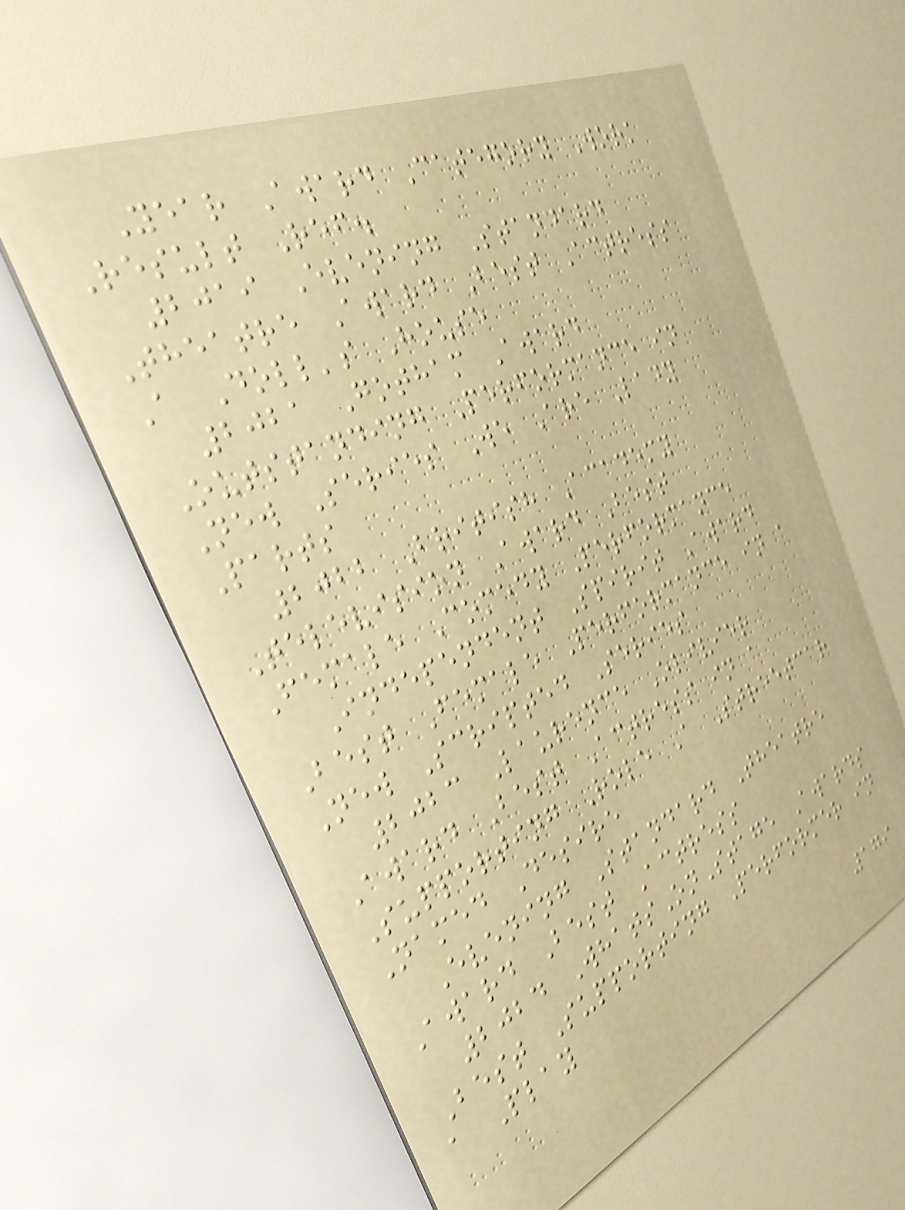Year Award Category Work
Result Ref.
2019 Evening Standard
Theatre Award Best Actress
A Doll's House
2021 Gotham Award
Outstanding Performance in
New Series We Are Lady
Parts
2022 British Academy
Television Award Best
Female Comedy Performance
Independent Spirit Award
Best Female Performance in a
New Scripted Series
2023 Laurence Olivier
Award Best Actress in a
Supporting Role A Streetcar
Named Desire
Evening Standard Theatre
Award Best Actress
2024 WhatsOnStage Awards
Best Supporting Performer in
a Play
179
